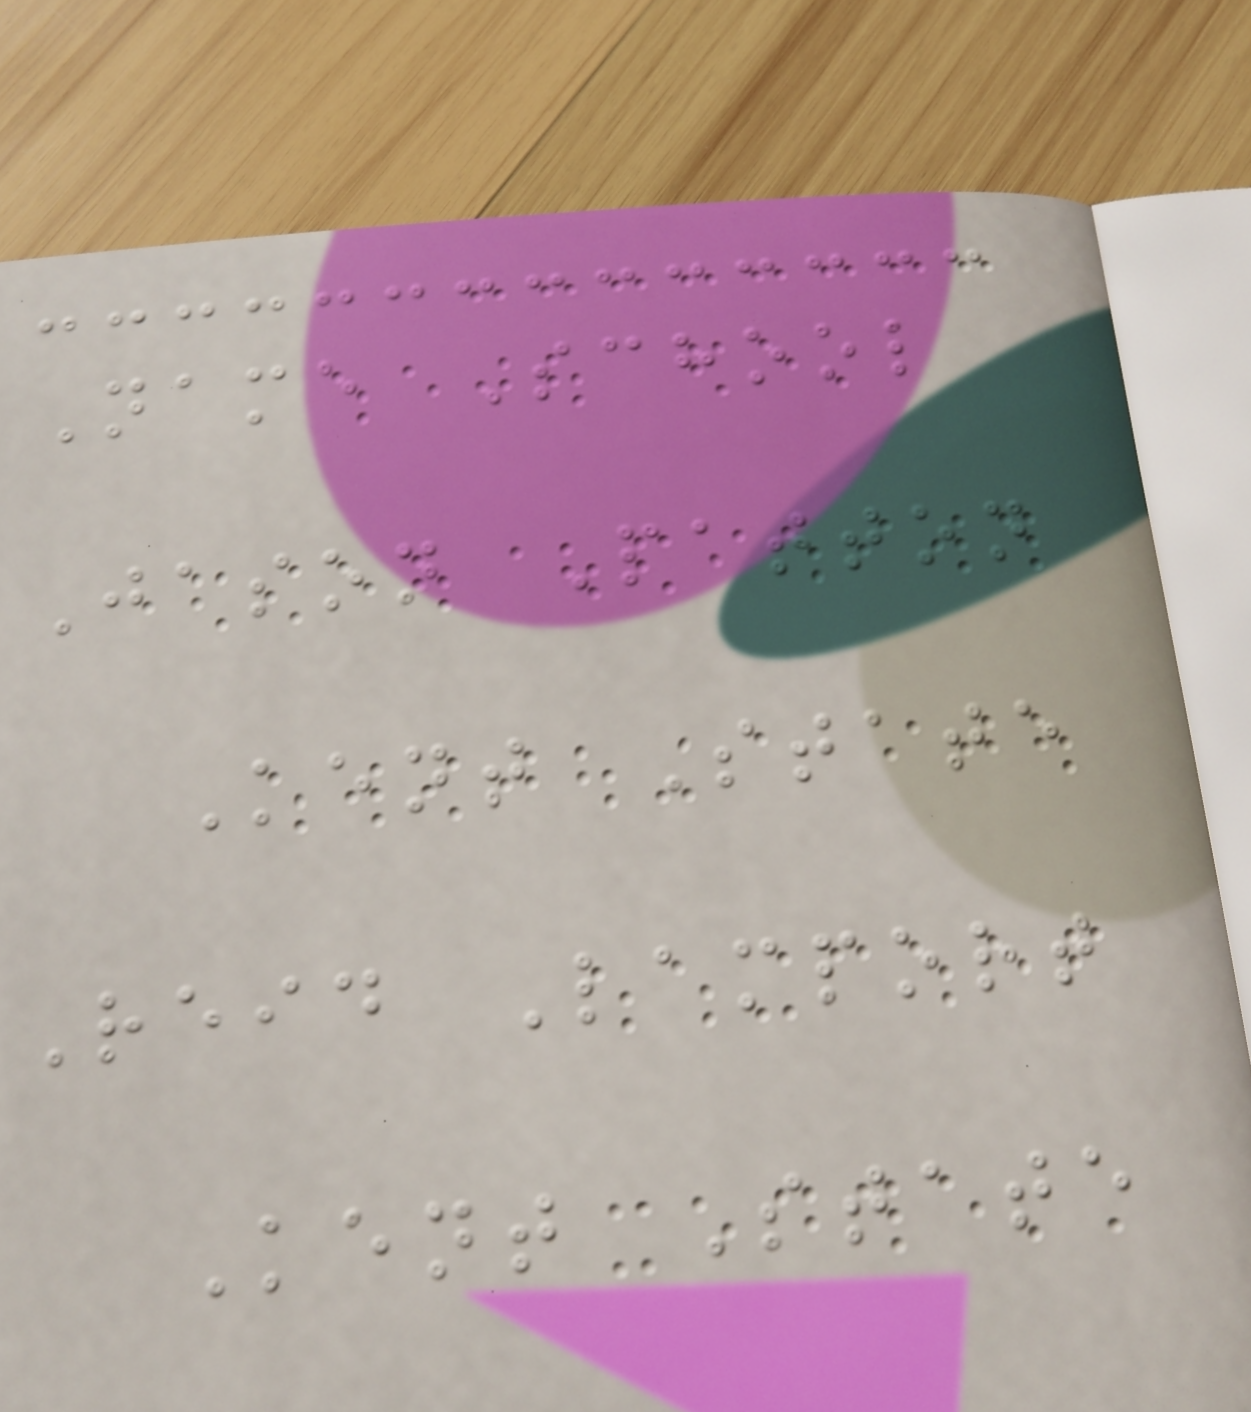Name School
Jason Patton
Kent State
Reid Lamport
Kent State
